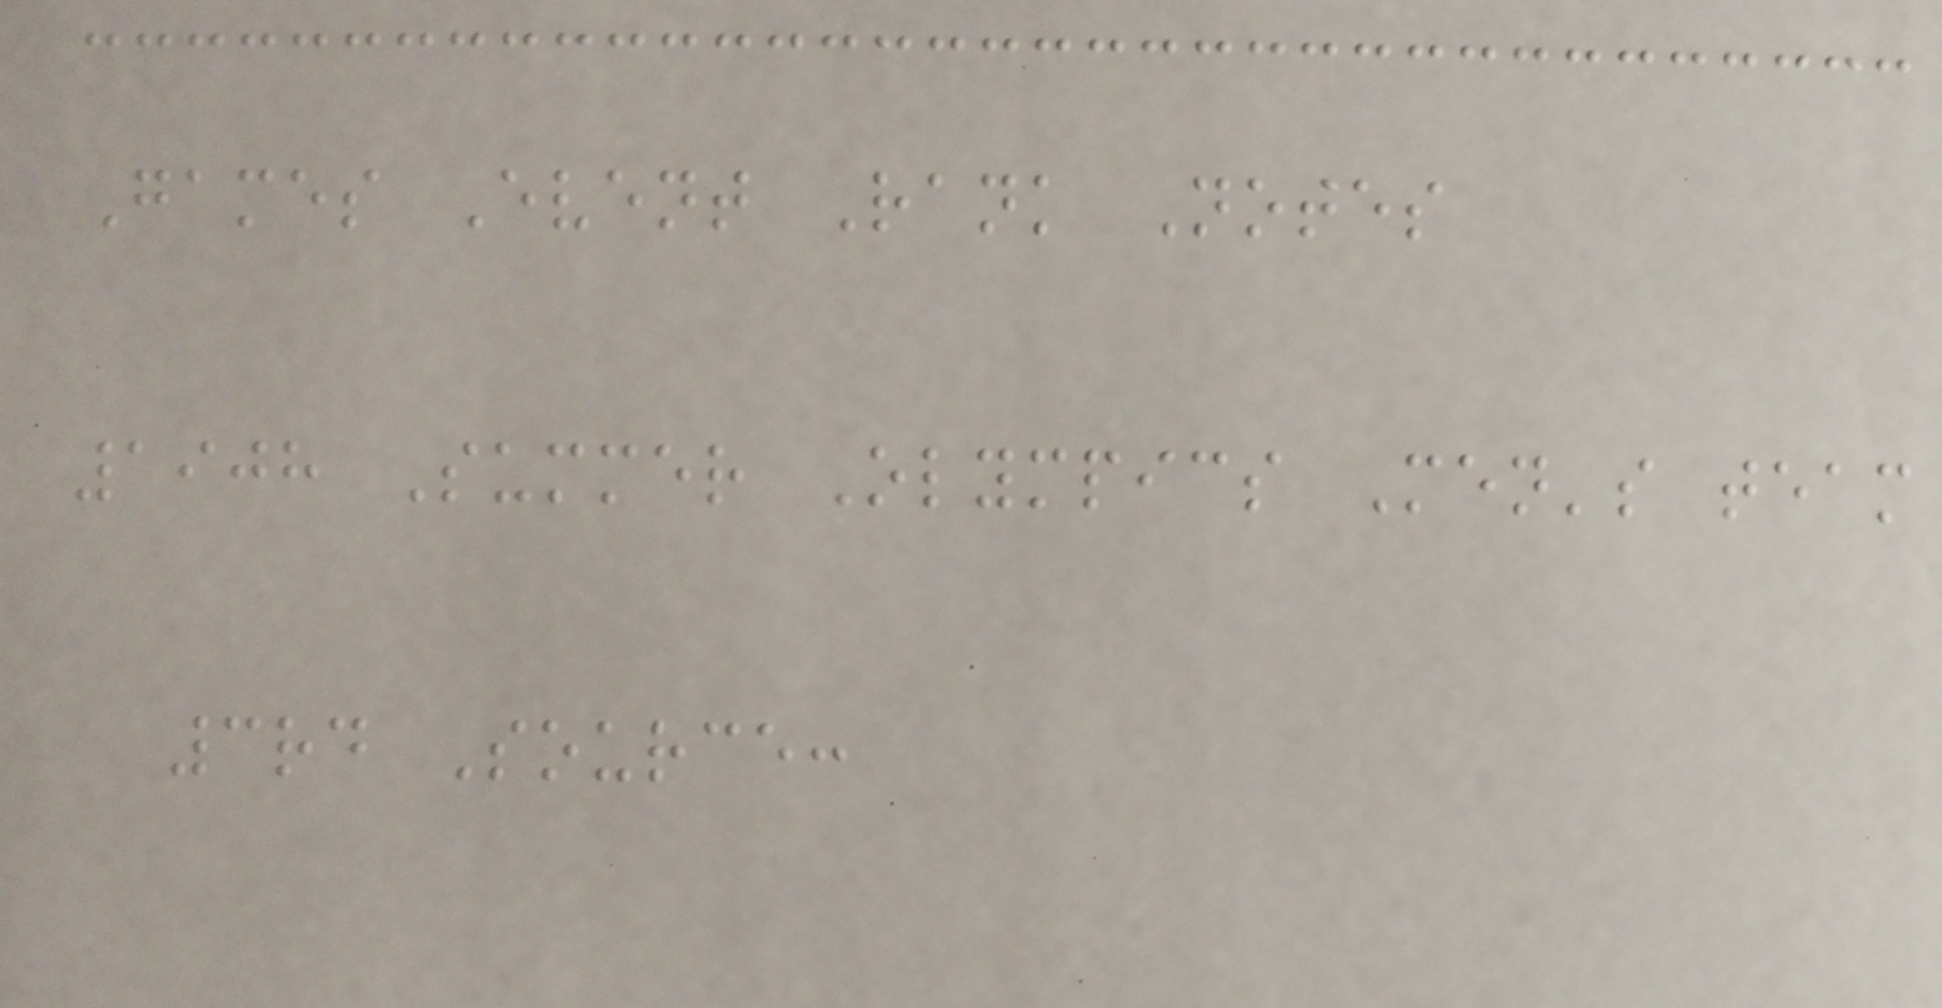Games Event Rank Notes
1908 Summer Olympics Men's team
3rd Source:
